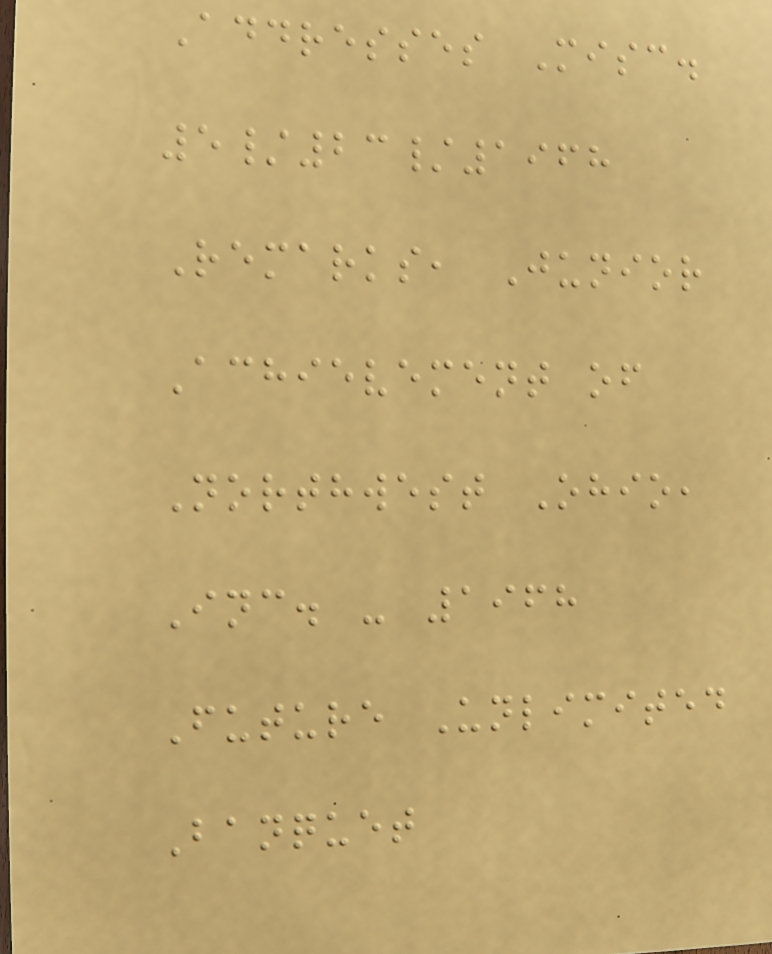Addresses Misc.
5/23/1968
Remarks, Junior
Achievement of
Northwest Ohio,
Inc. - 1968
Future Unlimited
Banquet
